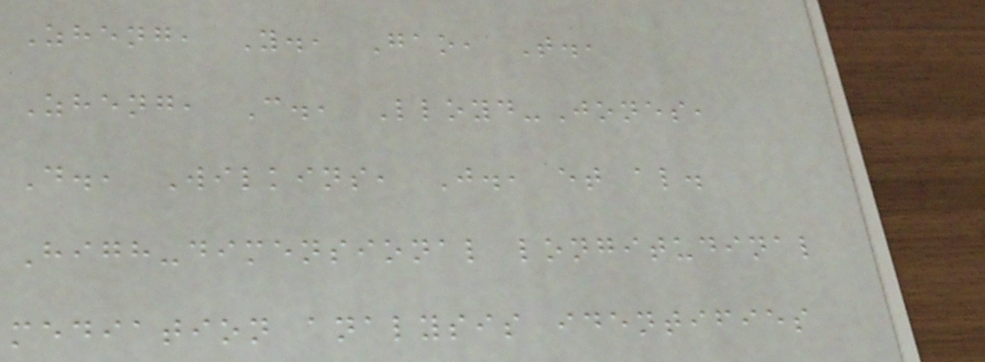Zheng, Y., Gao, T.,
Zheng, C., Lloyd-Jones,
D., Wilkins, J., et al.
High-dimensional longitudinal
mediation analysis identifies
